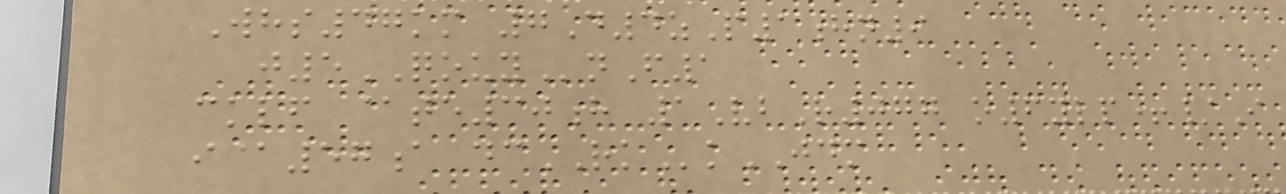Whs47km 7D4zP1hn9
j5QOUYnF1
cklf @te30h 1VbR077 o6ylp+/I
i@57a dcRKkJDM
